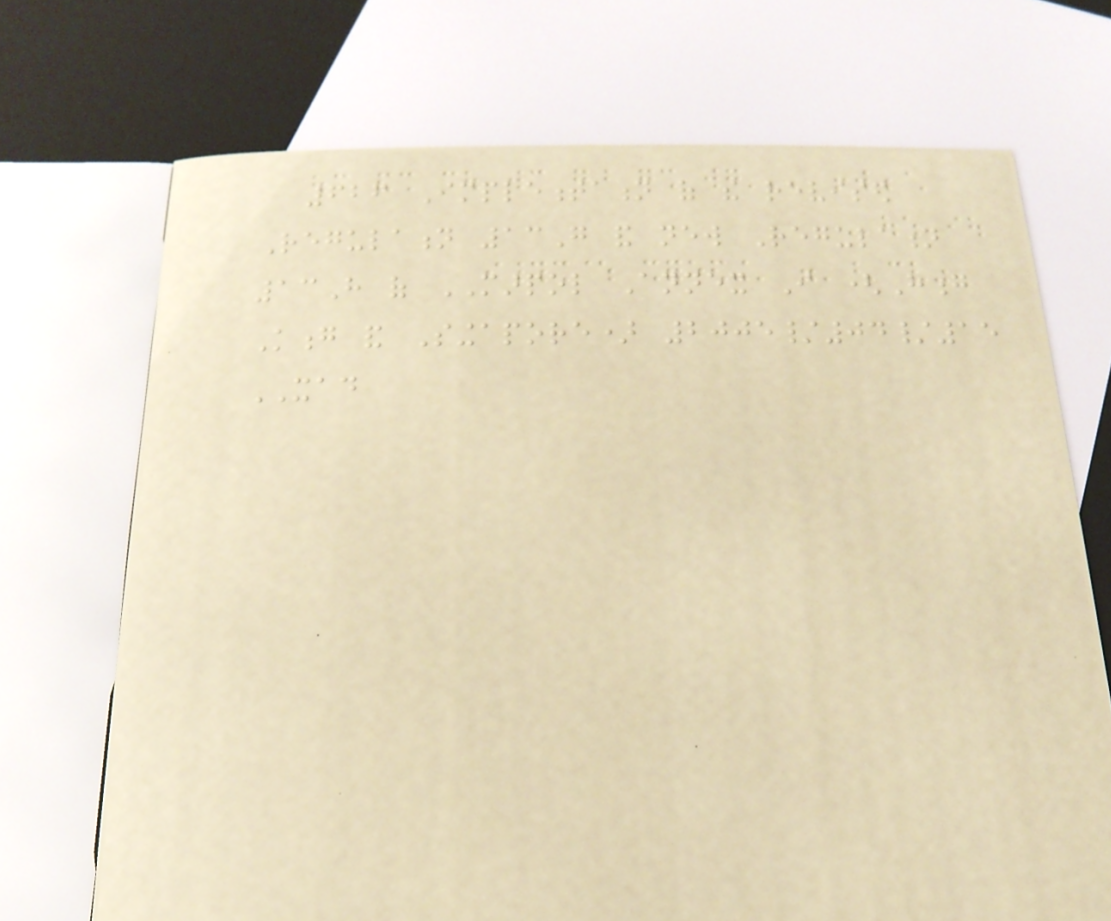626 Implementation of the revised
Regulation 13G and new Regulation
13H of MARPOL Annex I (Hong
Kong and Singapore) 2005/04/15
XAD
